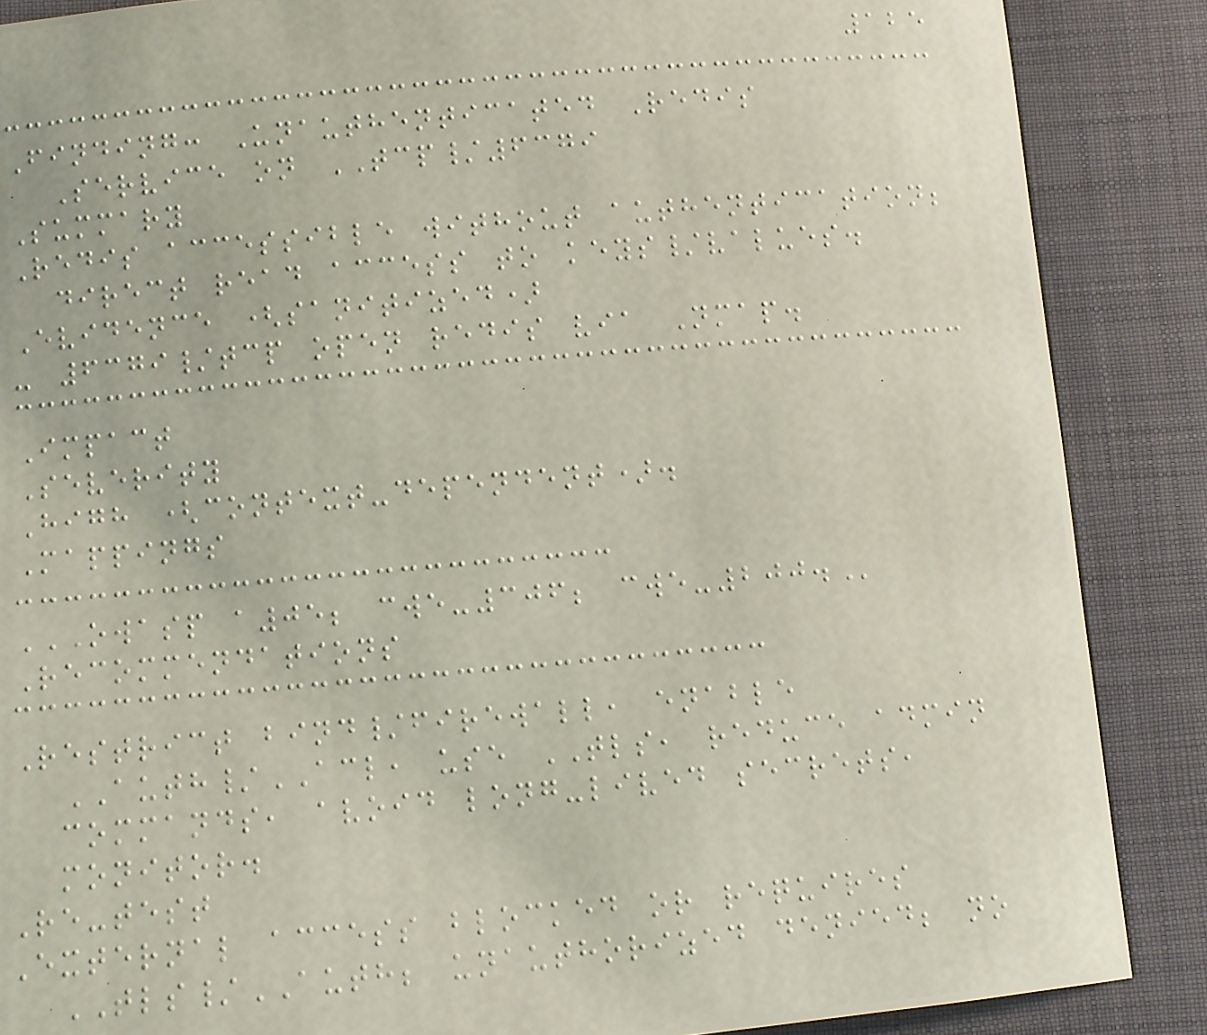125
Finding: Unauthenticated Redis
Service on TCP/6379
Summary
Redis accessible without authentication;
direct read access to keys/values.
Evidence (sanitized)
- 6379/tcp open redis via Nmap.
Impact
Severity
High (context-dependent).
Mappings
OWASP A05; CWE-306; CWE-200.
Recommendations
Restrict bind/firewall, enable
AUTH/ACL, use TLS, reduce admin
commands, avoid long-lived secrets,
monitor.
Re-test
External access blocked or requires
TLS/AUTH; unauthorized denied; no
